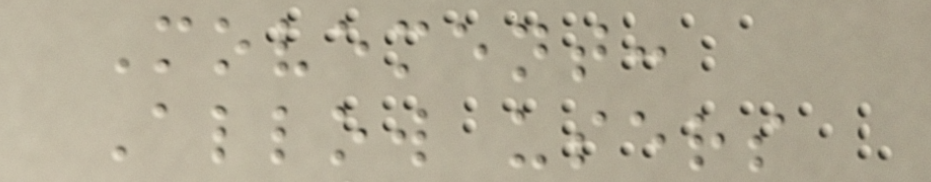Movement:
Allow users
